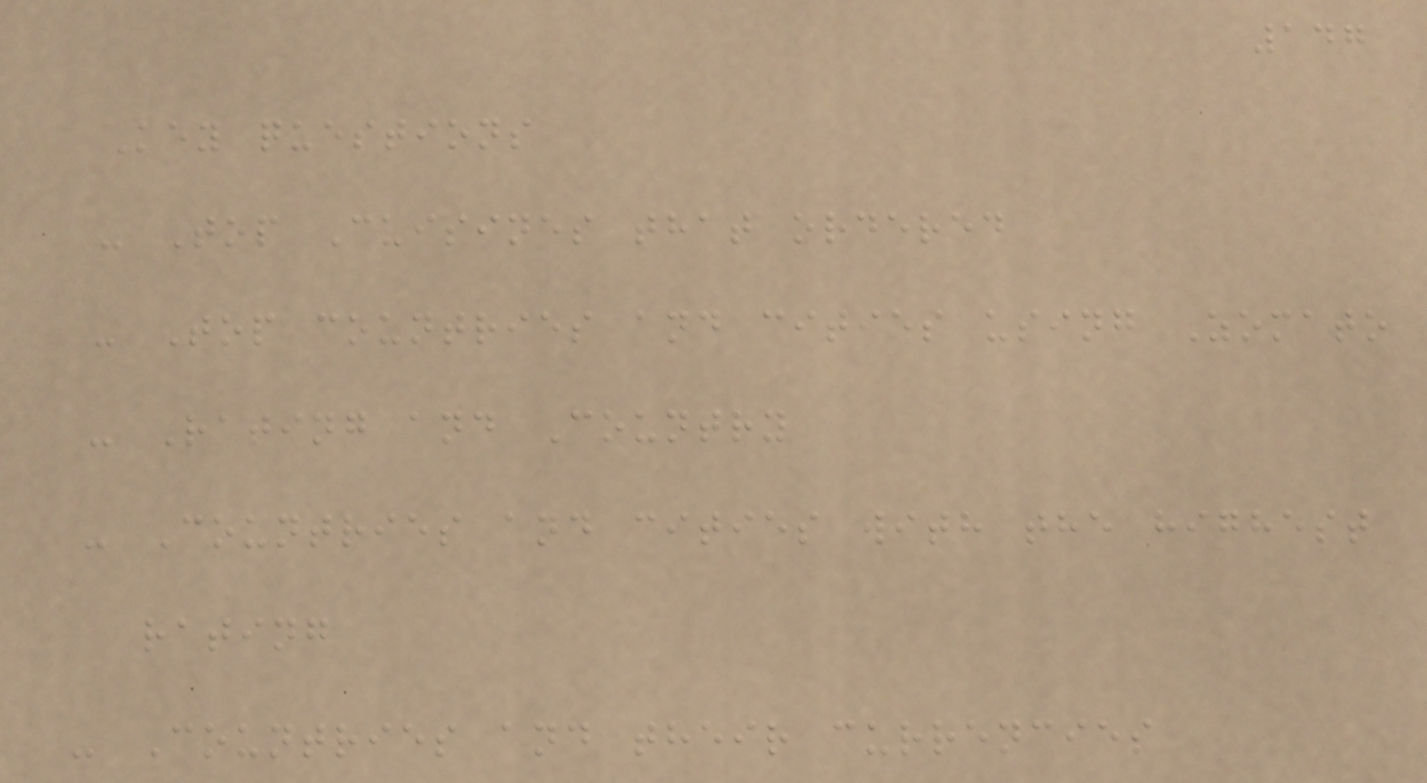147
Key questions
- Top Cuisines that ordered
- Top countries and cities using Zomato
- Rating and Country
- Countries and cities with the highest
rating
- Countries and their currencies
